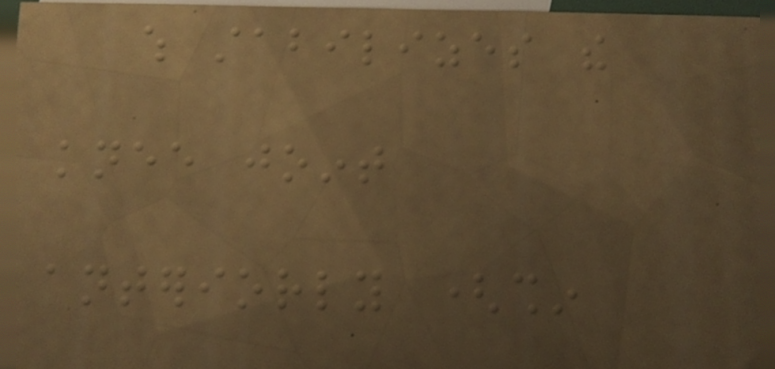which stabilizes the
knee joint
anteriorly (shin
